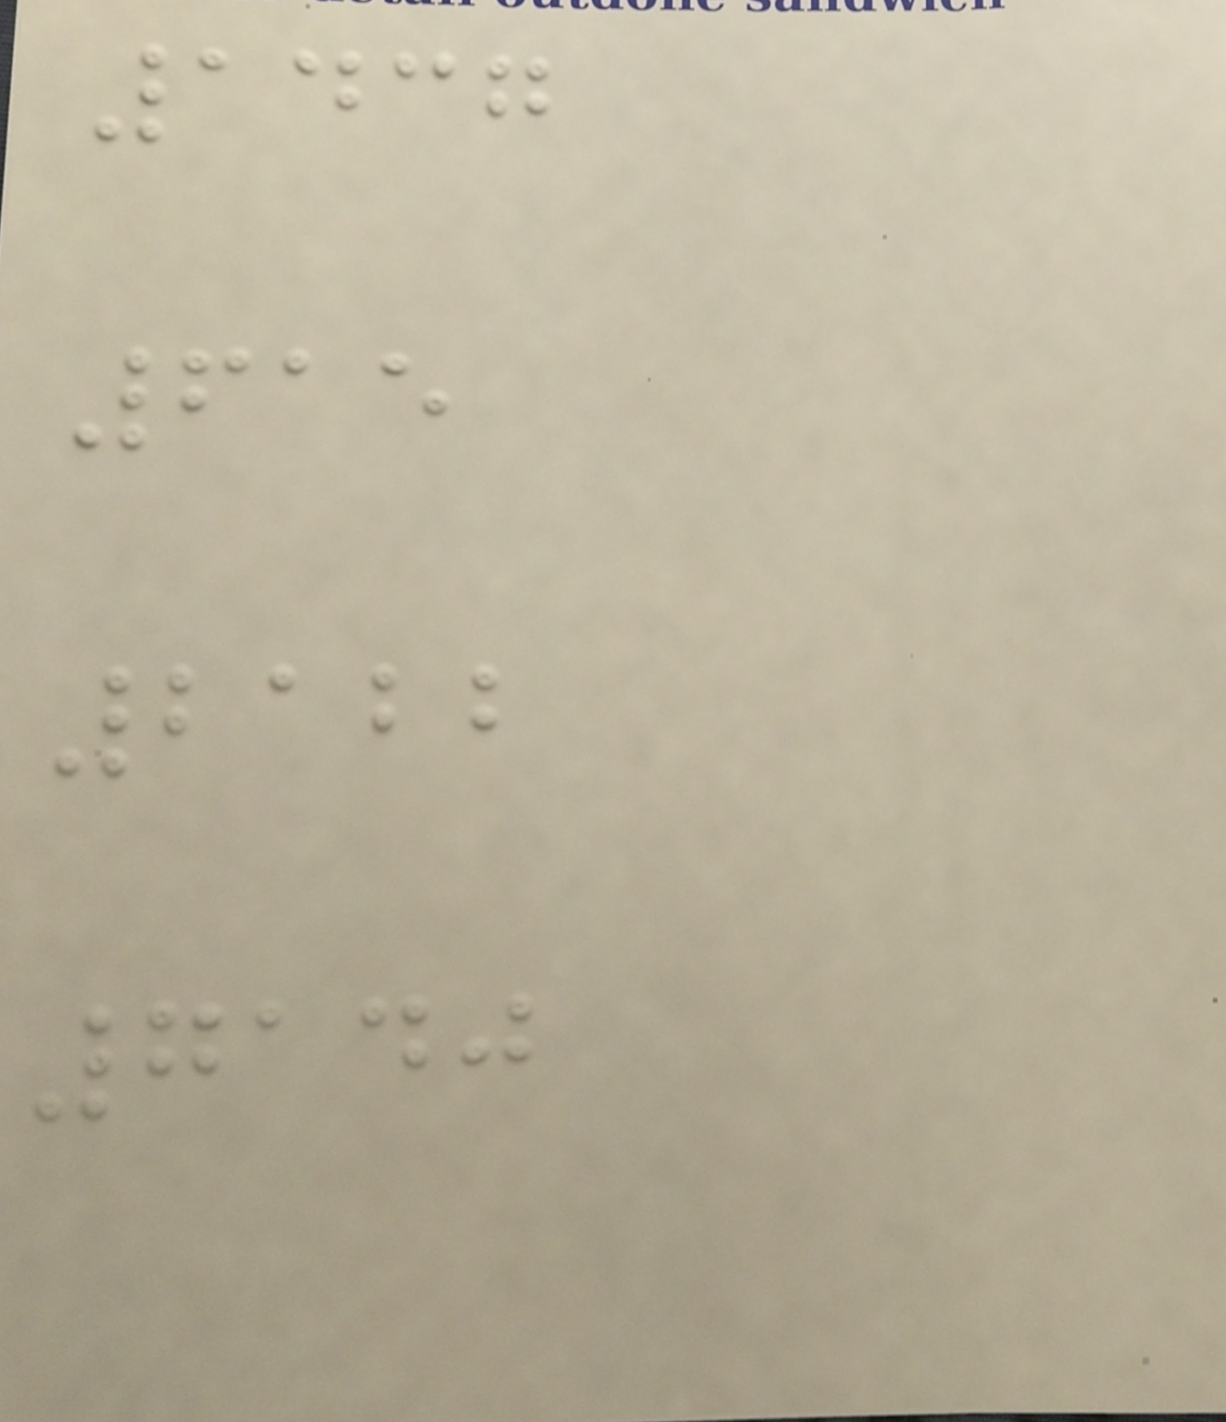1437
615
2122
7140
